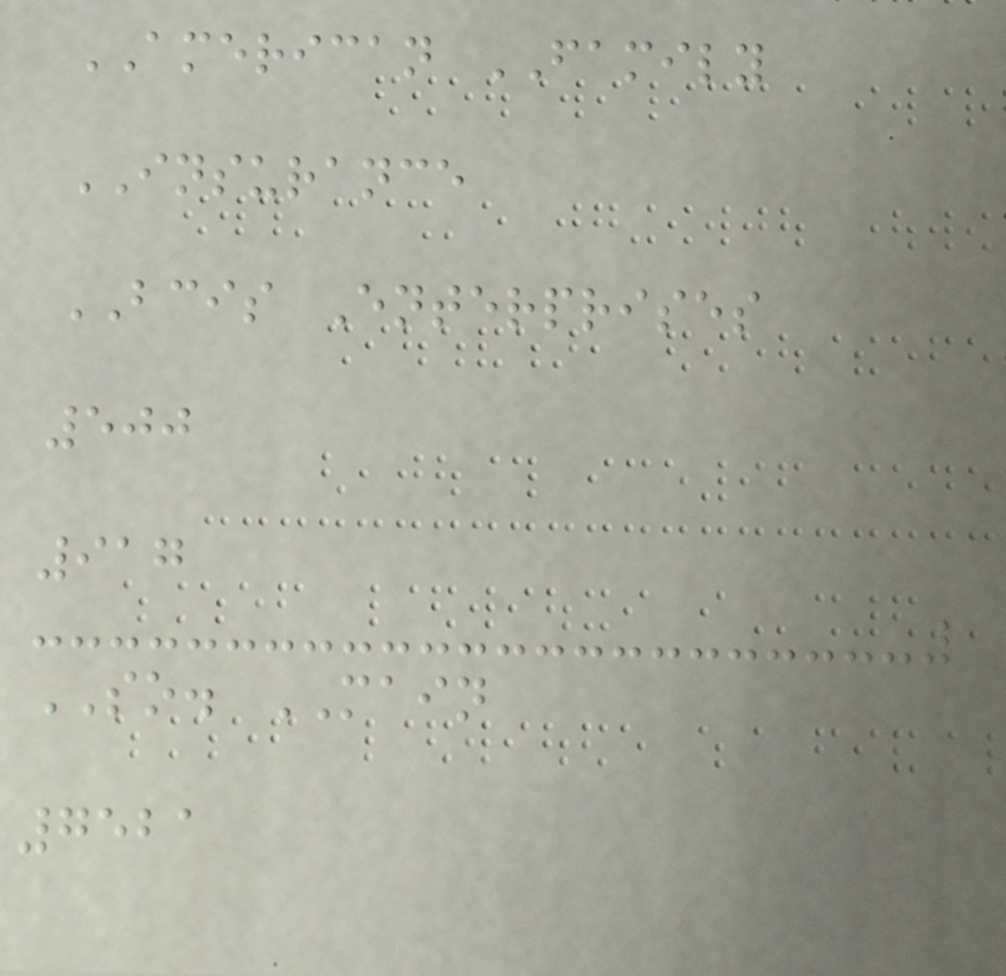AMERICAN FAMILY
INSURANCE
BCIS Enterprises
500
917
SO. MAIN
7521
